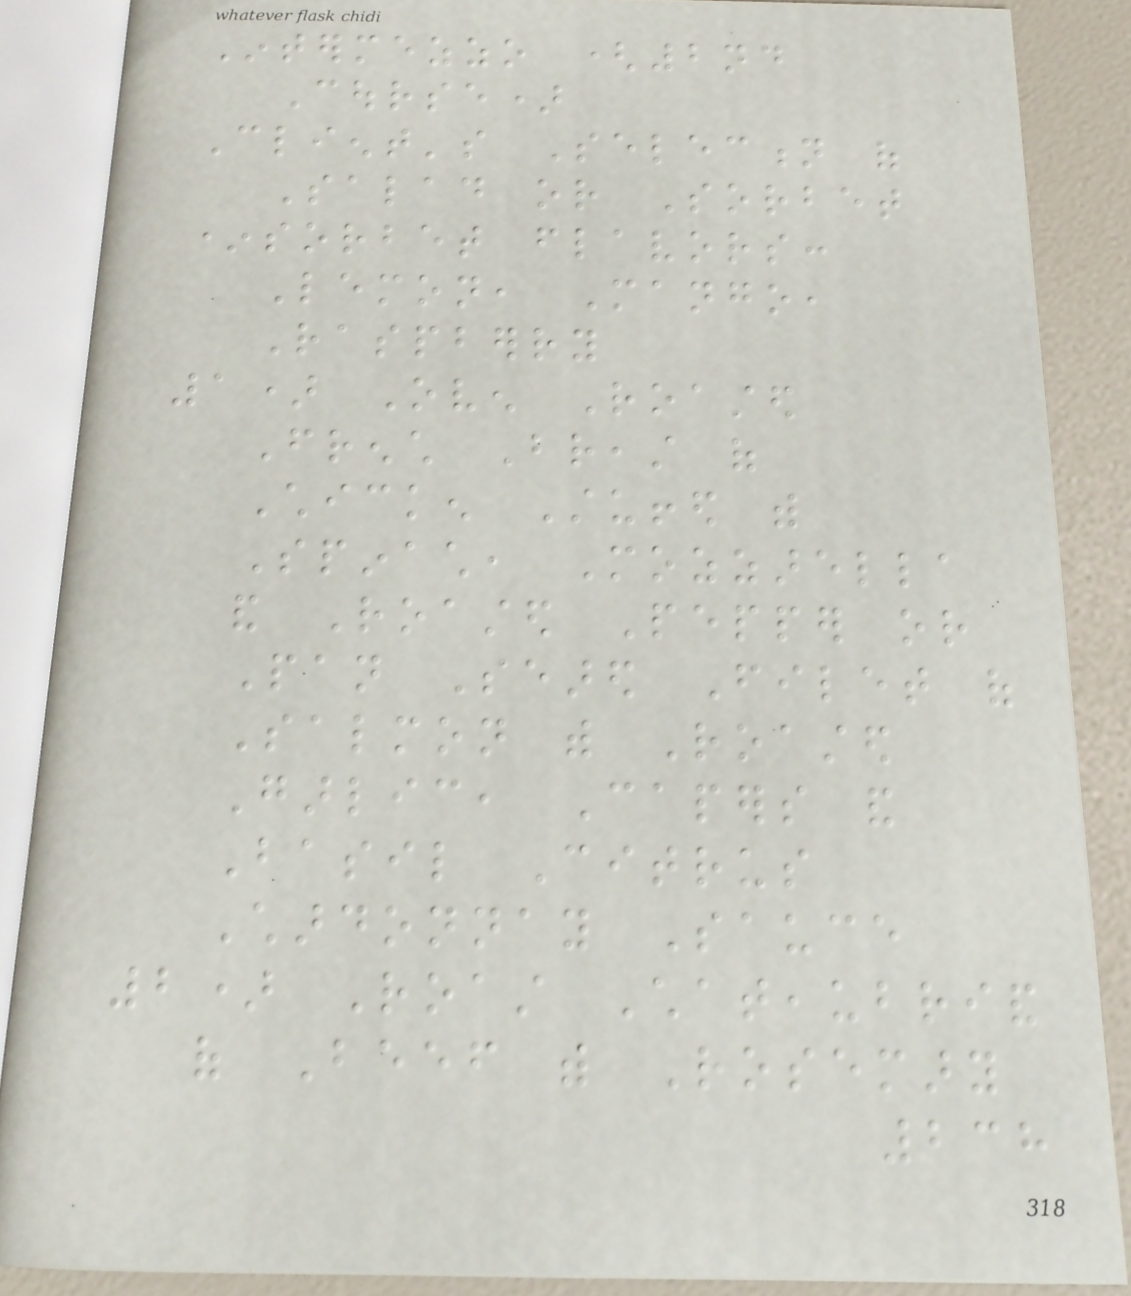Intermezzo (2nd
Course)
Client's Selection of
Salad or Sorbet
*sorbet flavors:
Lemon, Mango,
Raspberry
1) Oven Roasted
French Breast of
Chicken Stuffed with
Spinach, Mozzarella
and Roasted Pepper or
Pan Seared Filet of
Salmon with Roasted
Garlic, Capers and
Basil Citrus
Chardonnay Sauce
2) Roast Chateaubriand
of Beef with Rosemary
238
